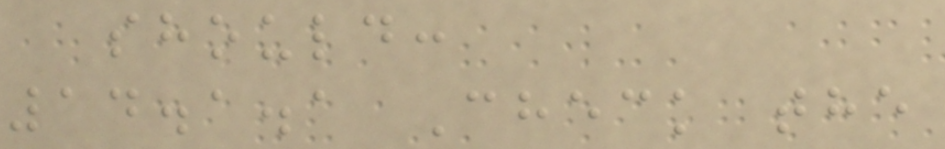should:
14.1.1 Check the
